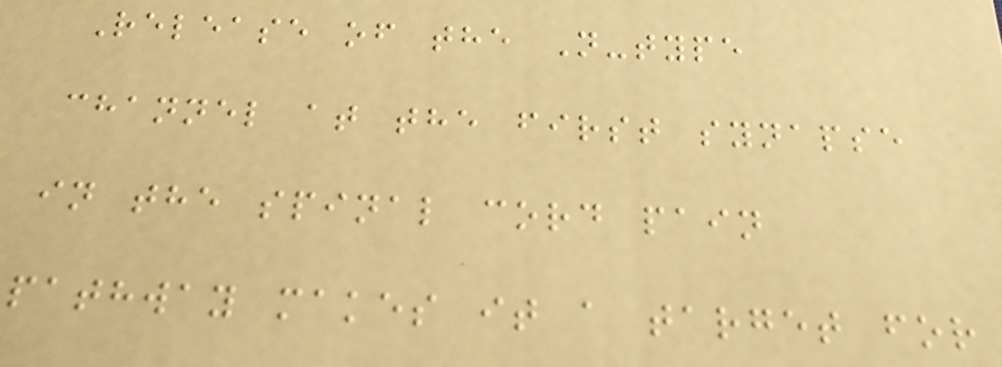Release of the N-type
channel at the first synapse
in the spinal cord pain
pathway makes it a target for
